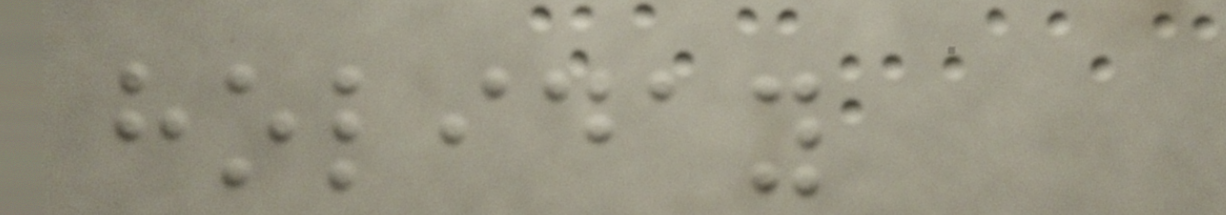holiday
